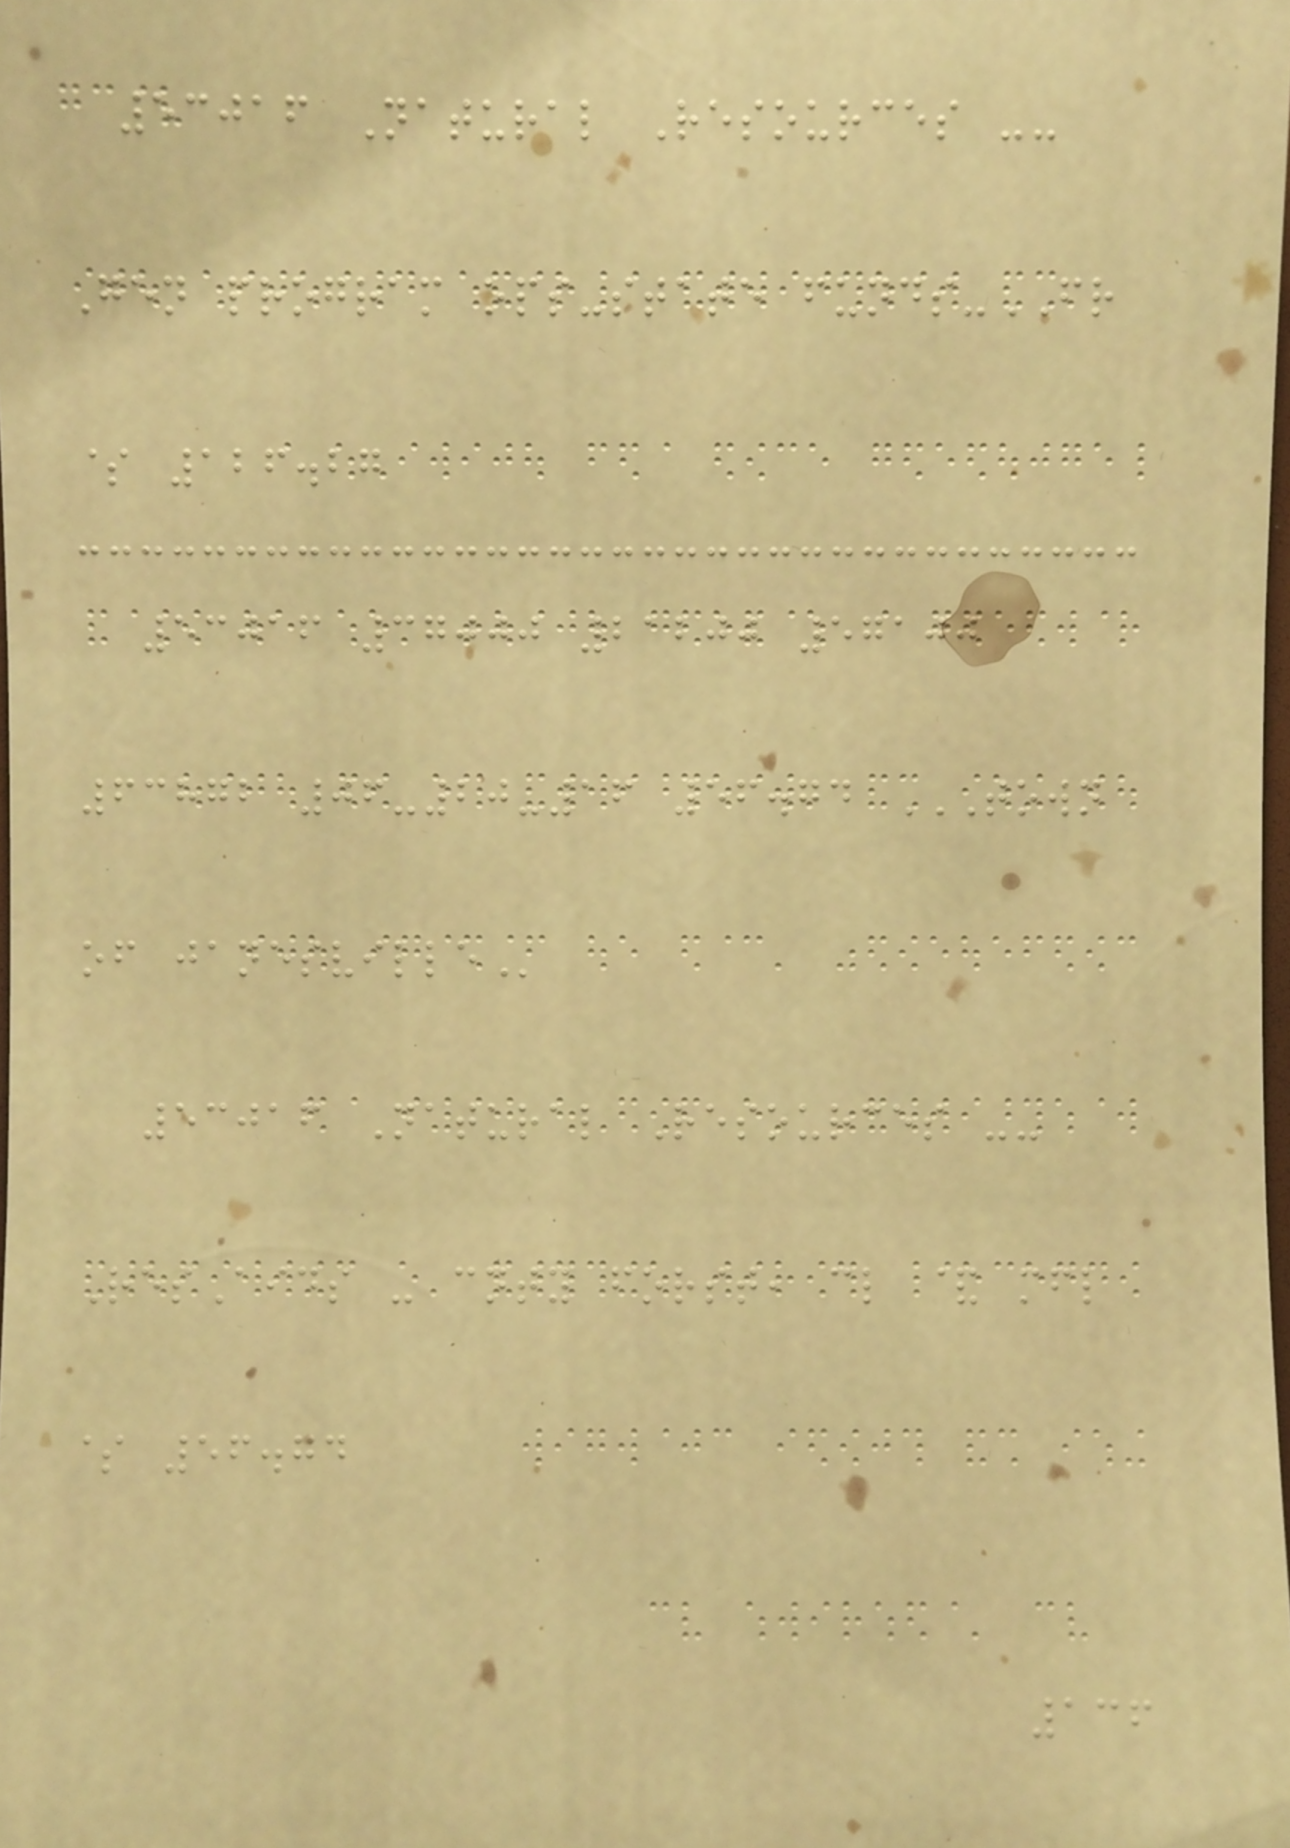53016 Natural Resources --
Gen program ops-state funds-FR
$ 126.27
53016 37000 21200 57100
63872 06-20-16 56.74 TOWN
OF JANESVILLE
53016 Natural Resources --
ResAids - cnty forst, cl & mfl
$ 56.74
136
